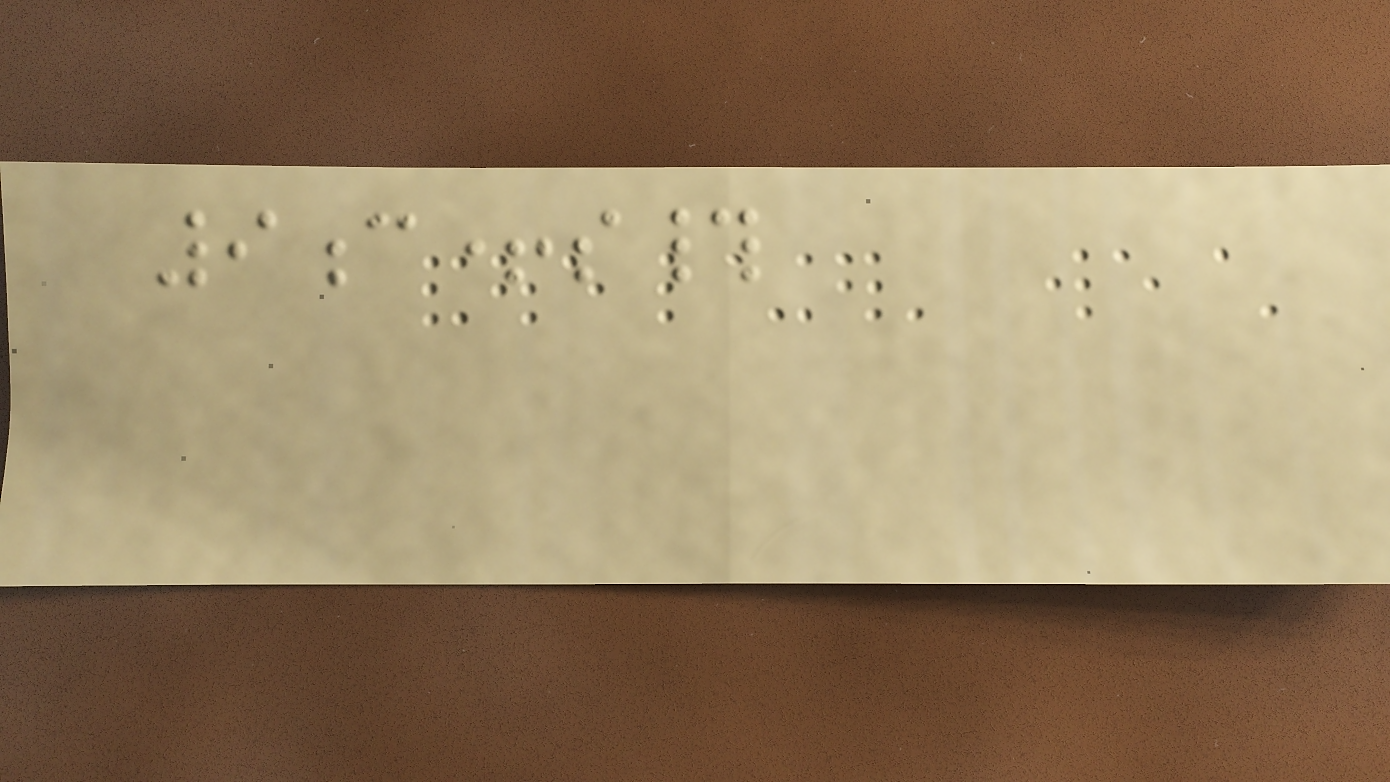9c+s#
